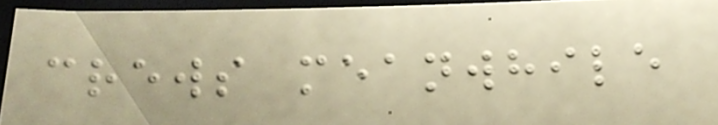crews meanwhile
